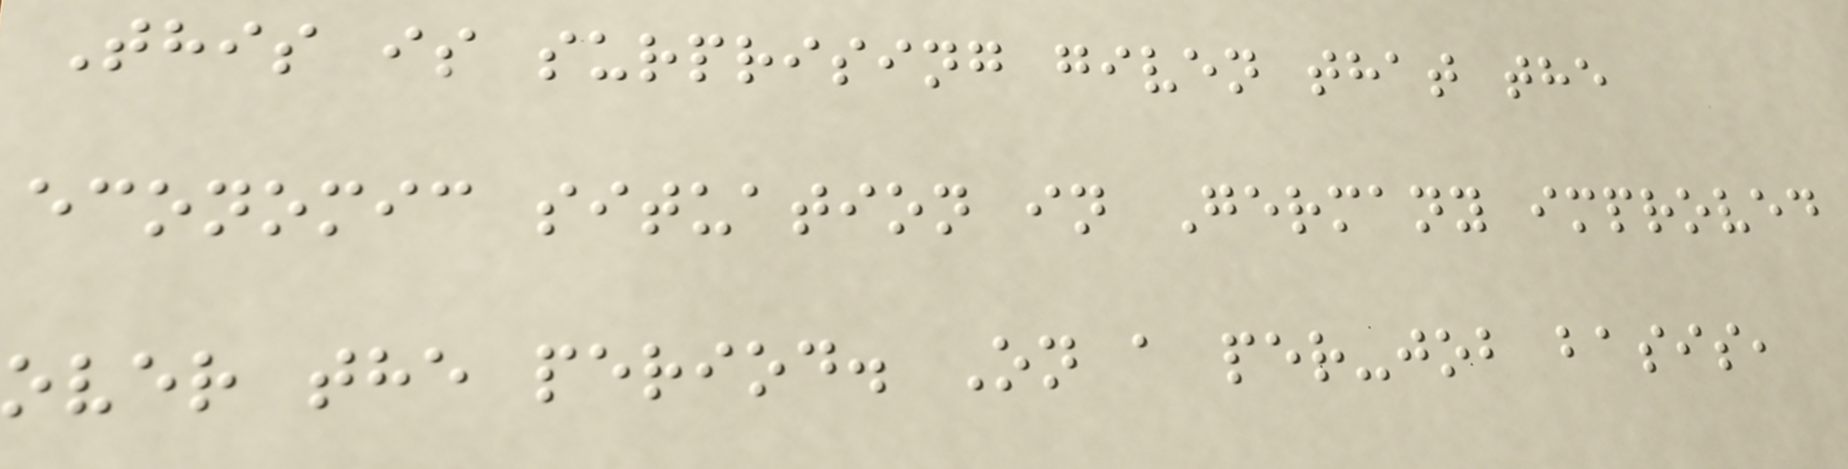This is surprising given that the
economic situation in Germany improved
over the period. On a per-job basis,
